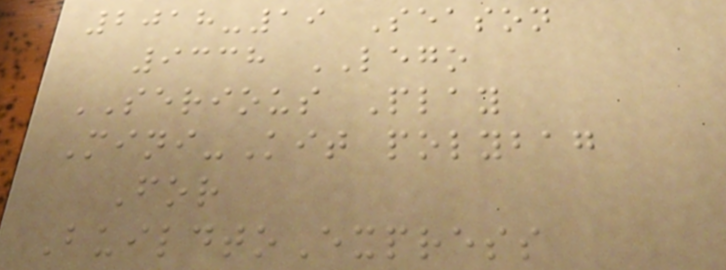2018-19 Season
9338 LEGO
SERIOUS Play
Mini-Kit polybag
For
BuildtoExpress
